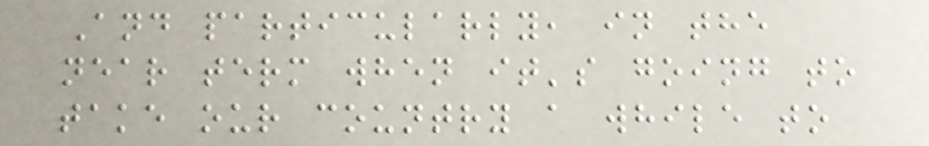And particularly, in the
near term when it's going to
take our country a while to
